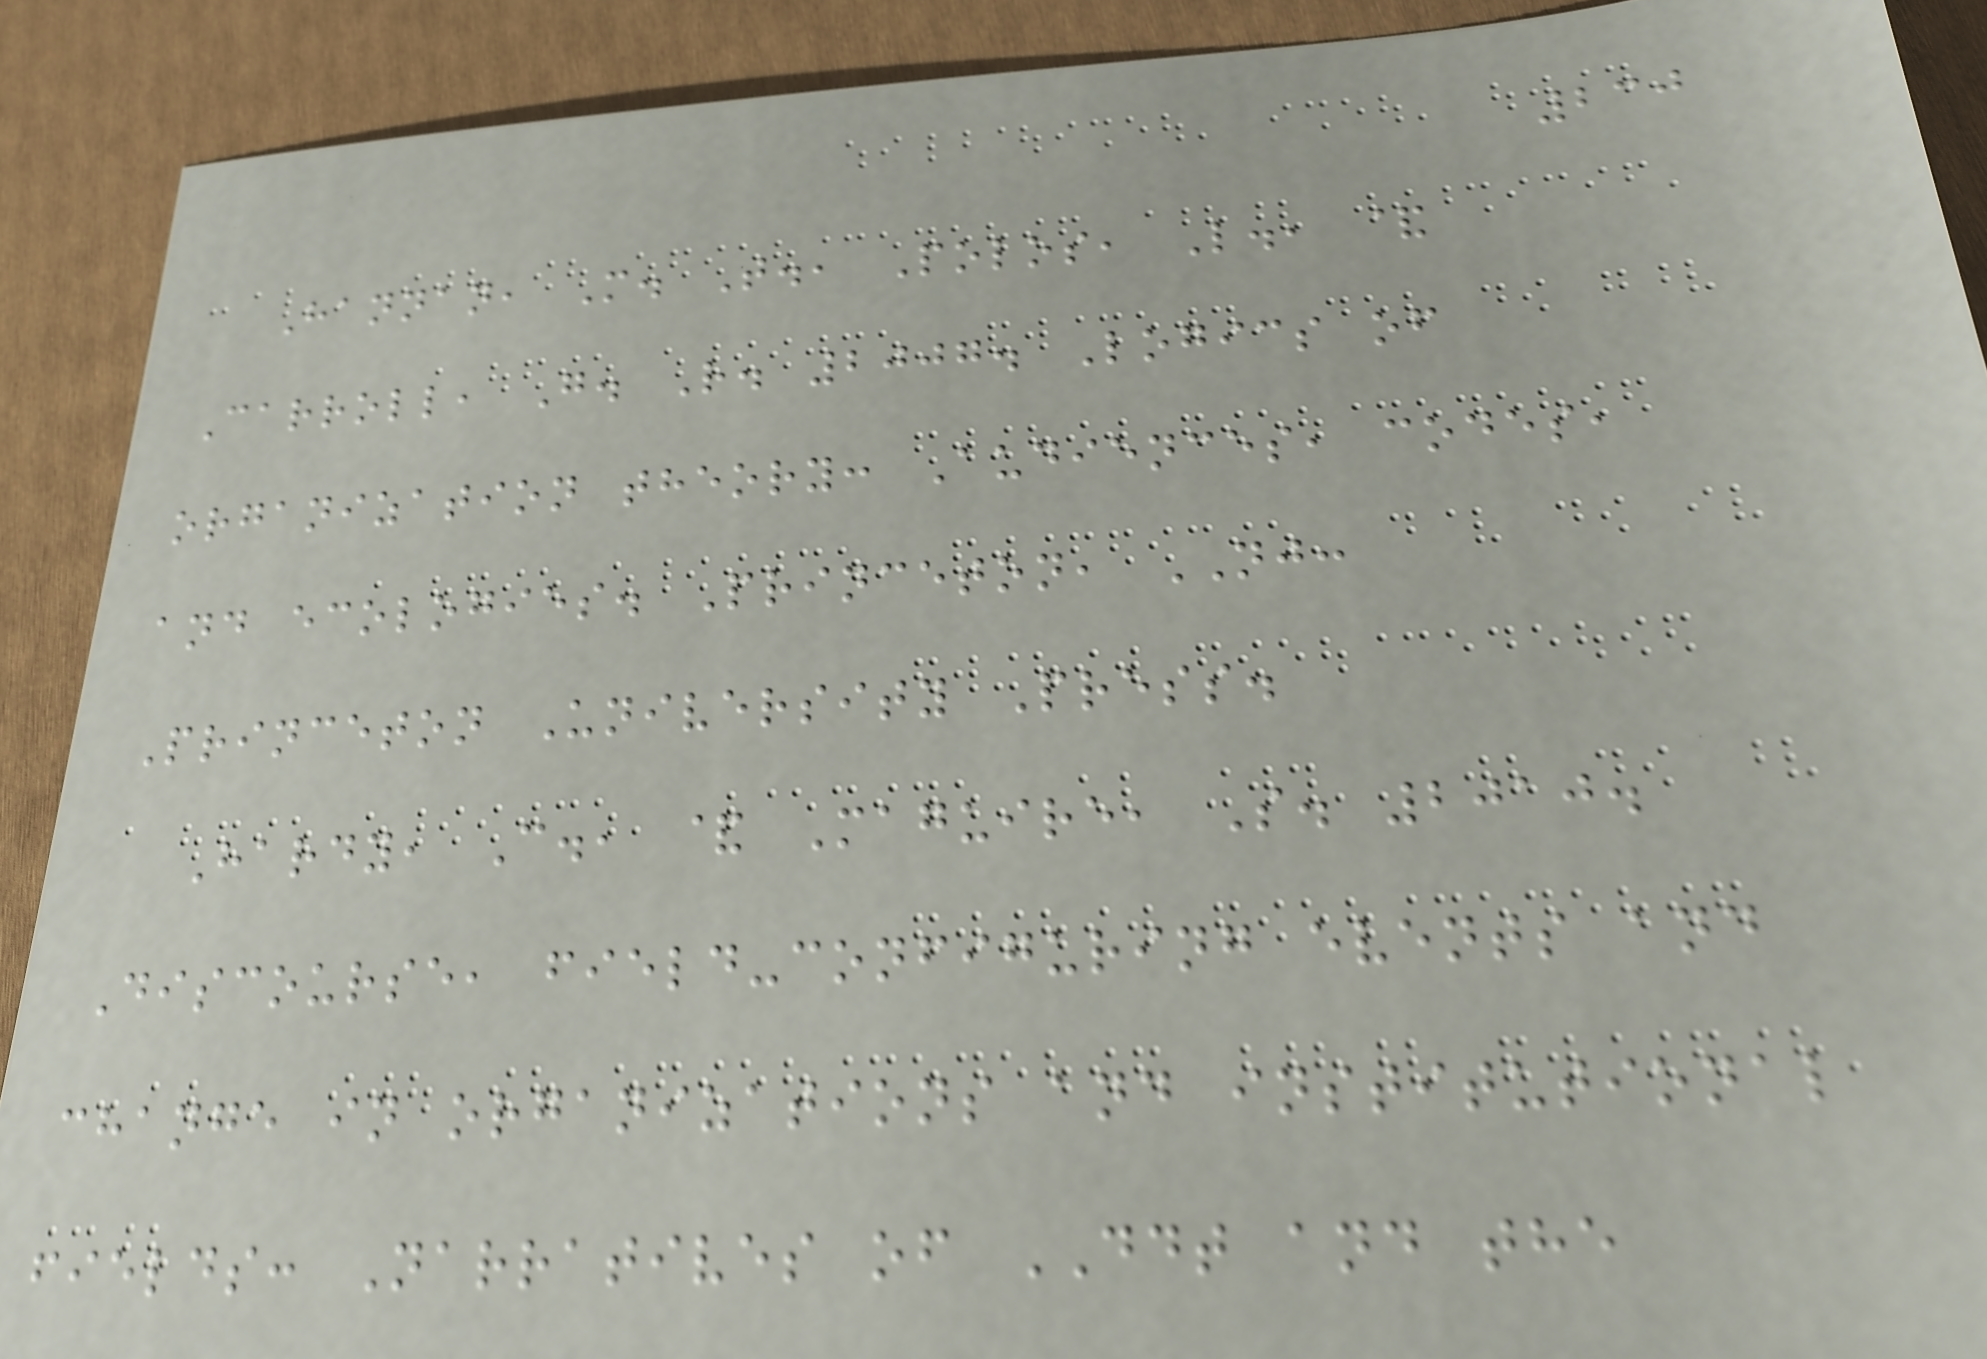230
Hannan, M. T., Polos, L., &
Carroll, G. R. 2007. Logics of
organization theory: Audiences, codes,
and ecologies. Princeton, NJ:
Princeton University Press.
Hardy, C., & Maguire, S. 2010.
Discourse, field-configuring events and
change in organizations and institutional
fields: Narratives of DDT and the
